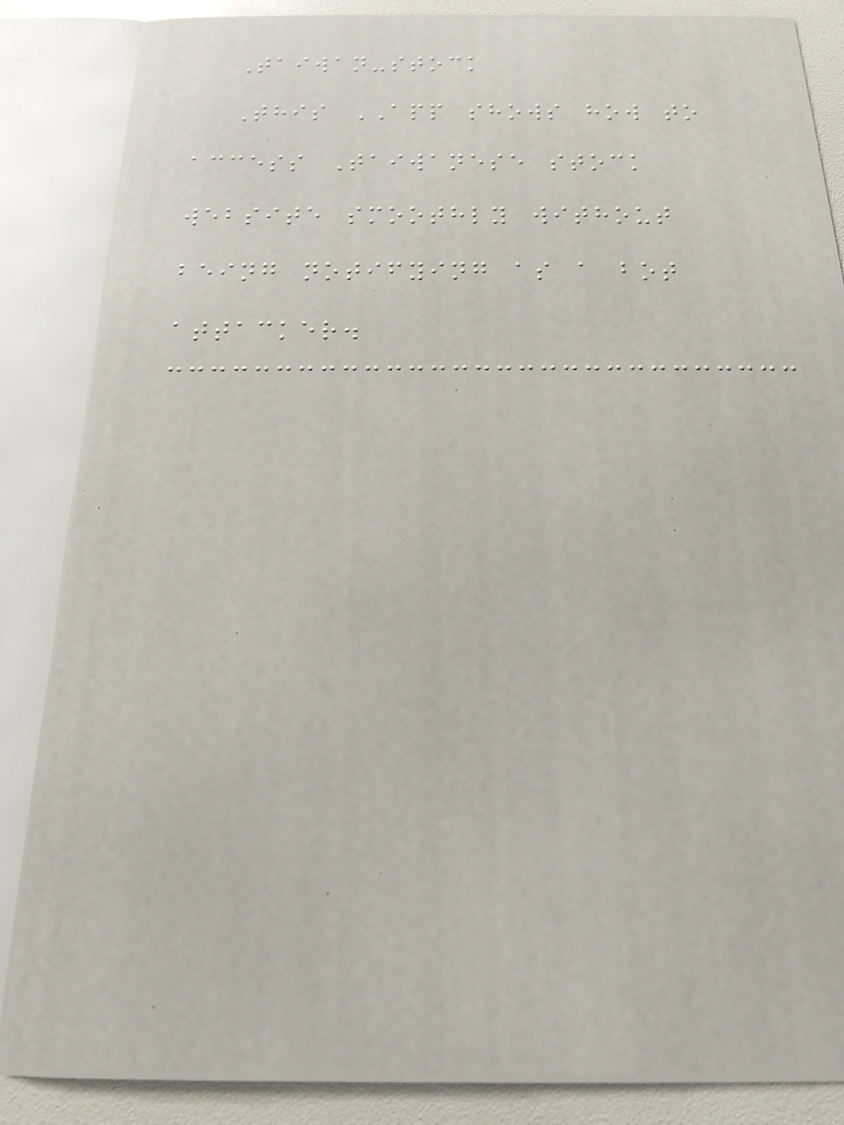Taiwan-stock
This APP shows how to
access Taiwanese stock
website smoothly without
being notifying as a bot
attacker.
